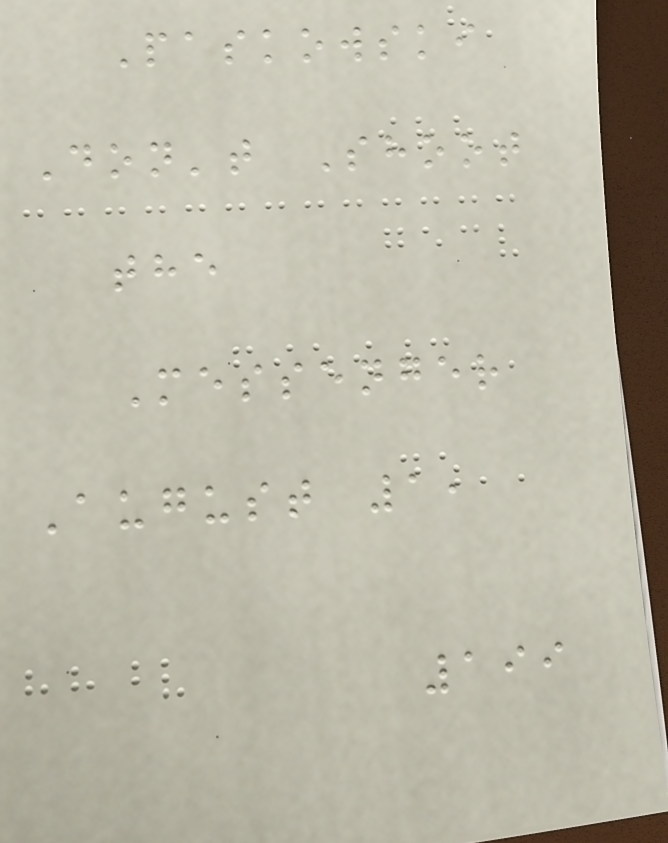Paskowski
Don't Shoot
the
Messenger
August 1,
199
